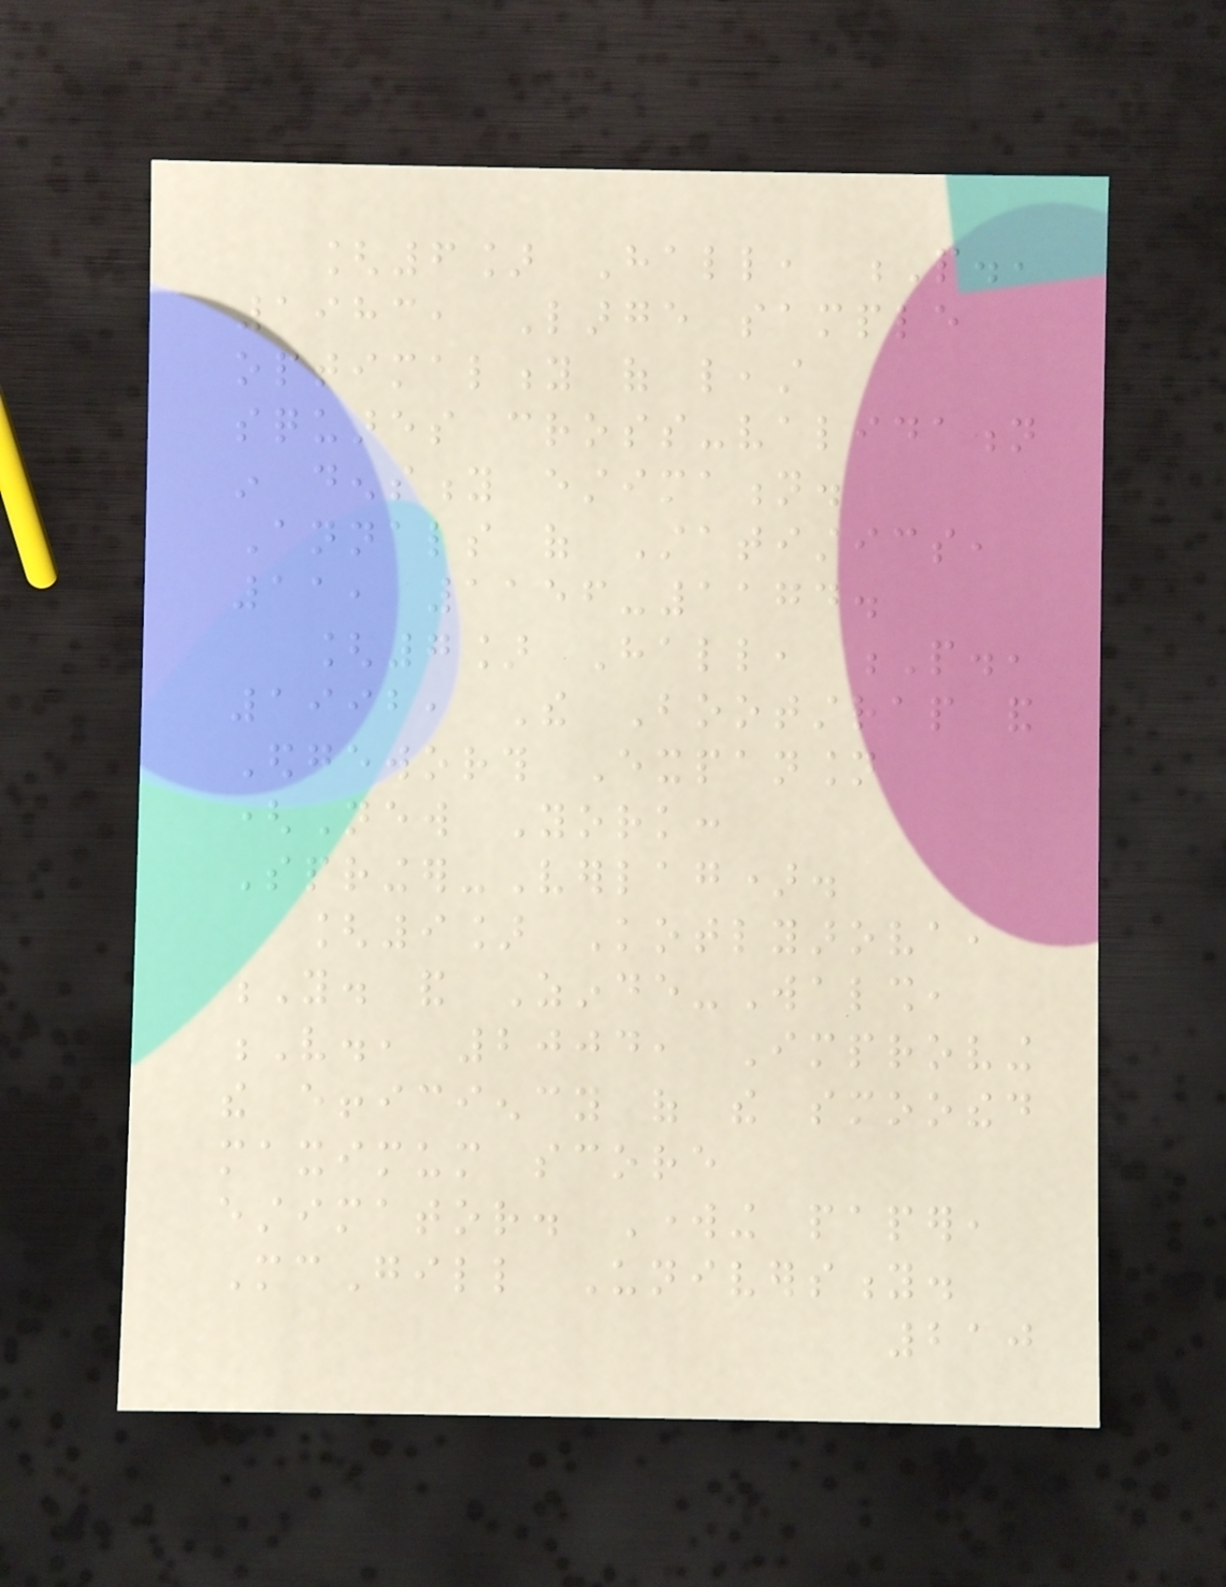[6] Hall, P.,
1983, Large sample
optimality of least
squares cross-validation
in density estimation.
Annals of Statistics,
11, 1156-1174.
[7] Hall, P.,
1992, The Bootstrap and
Edgeworth Expansion
(New York:
Springer-Verlag).
[9] Kotlyarova,
Y. and Zinde-Walsh,
V., 2004, Improving
the efficiency of the smoothed
maximum score
estimator. Working paper,
McGill University.
210
